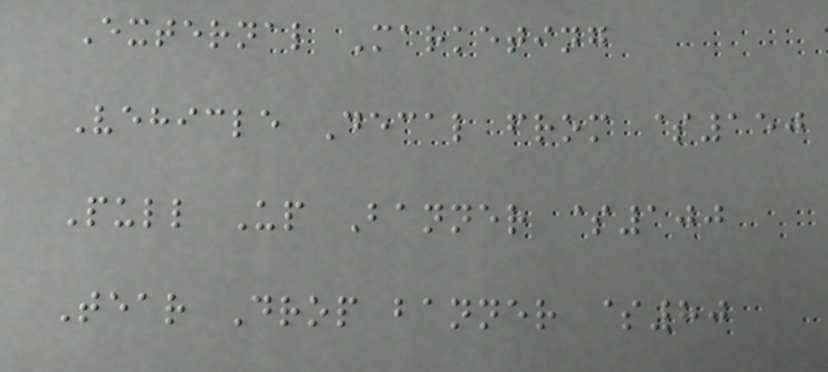External Marketing
Vehicle Decal from $150
Pull Up Banner $100
Tear Drop banner $80
